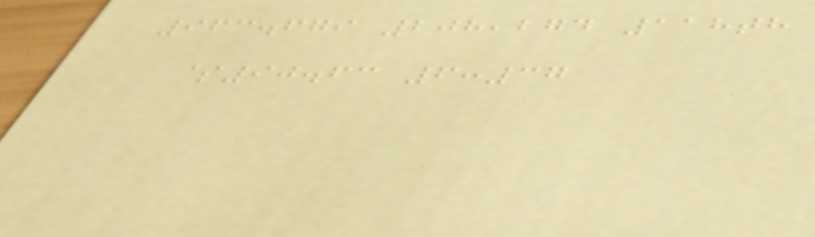963.679 208,274 118th
$90.63 6:37
